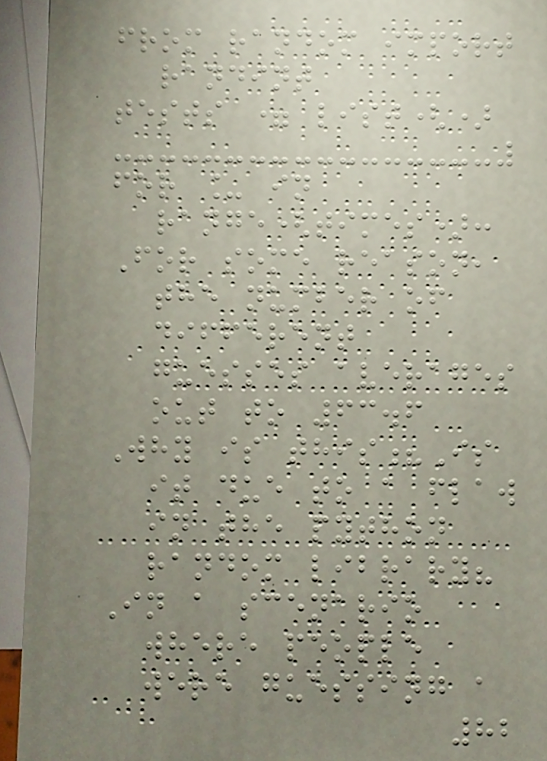from random import
randint
tests = list()
for _ in
range(times):
For some reason,
the number of
different
guesses averages
out to 63.6
Why is this?Is
it due to a flaw
in the python
random library?
In a scenario
where people
were guessing a
82
